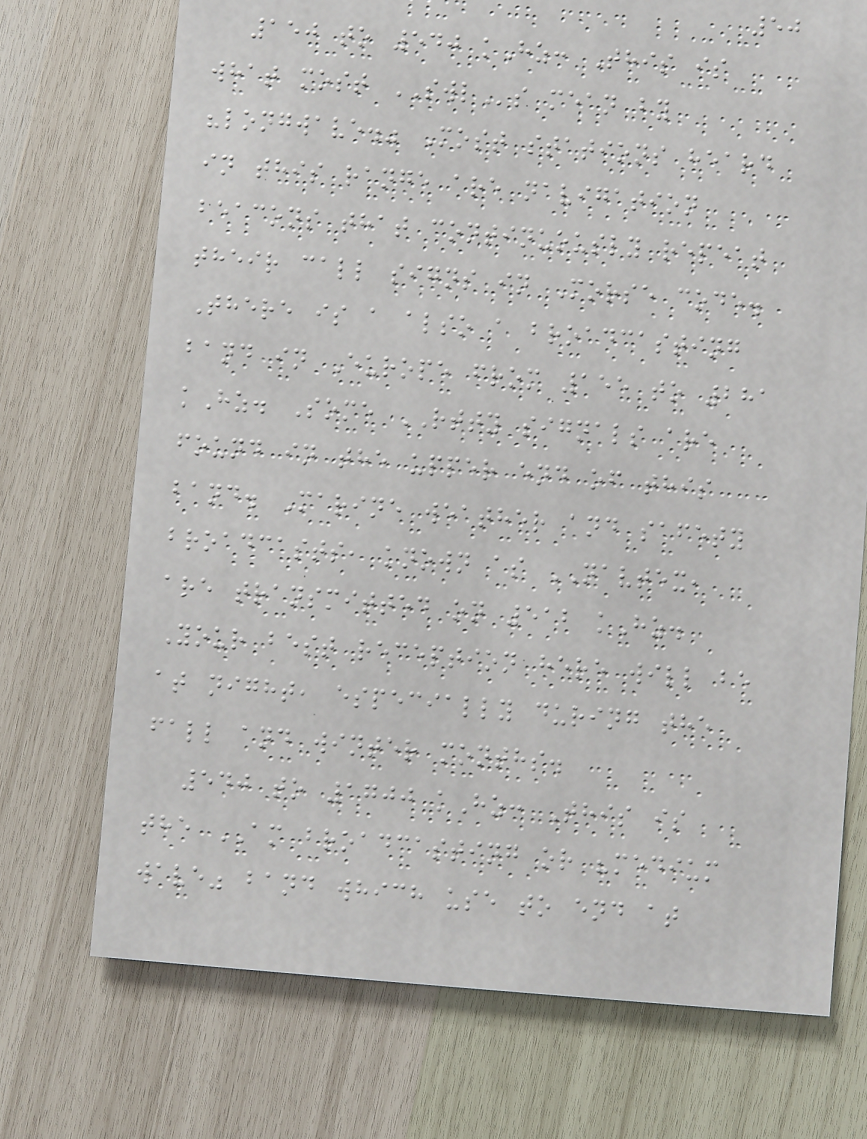50
150 to 540 kHz: This is
what most SWLs mean by
"longwave." Most stations heard
in this range are navigation
beacons that continuously repeat
their call signs in Morse code.
There is a also a broadcasting
band in Europe from 155 to 281
kHz. Some RTTY signals are
found in the upper end of this
band. Marine weather and safety
broadcasts, known as NAVTEX,
are transmitted on 512 kHz.
Your best reception here will be
at night, especially during the
fall and winter months.
540 to 1700 kHz: This is
the AM broadcasting or "medium
wave" band which use to end at
